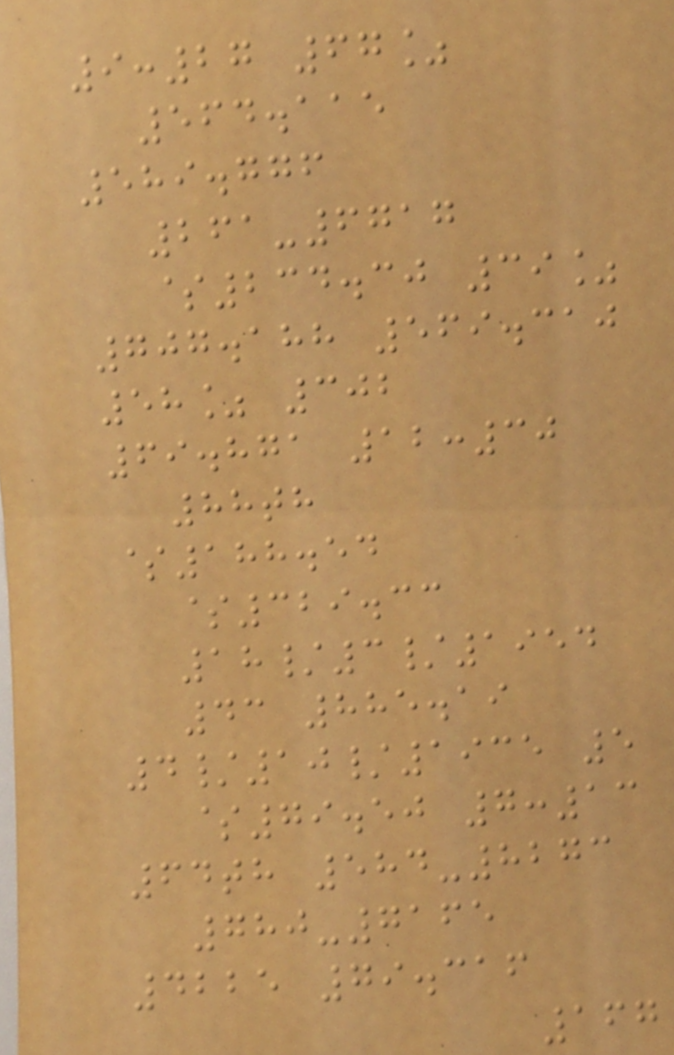9:27 67%
564.115
589.776
261-6717
$234.30 39%
707.188 569.310
58% 302
69.871 12:30
88th
$188.54
$329.33
18/3/1954
43 885.19
4/10/1935 5
$79.50 7:13
64th 584-8273
780-7165
4225 79.316
167
